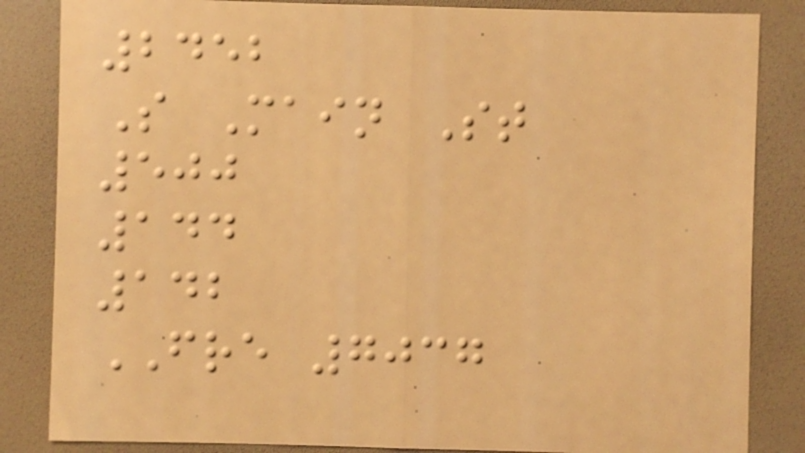2452
S Main St
500
144
142
FRE 7037
